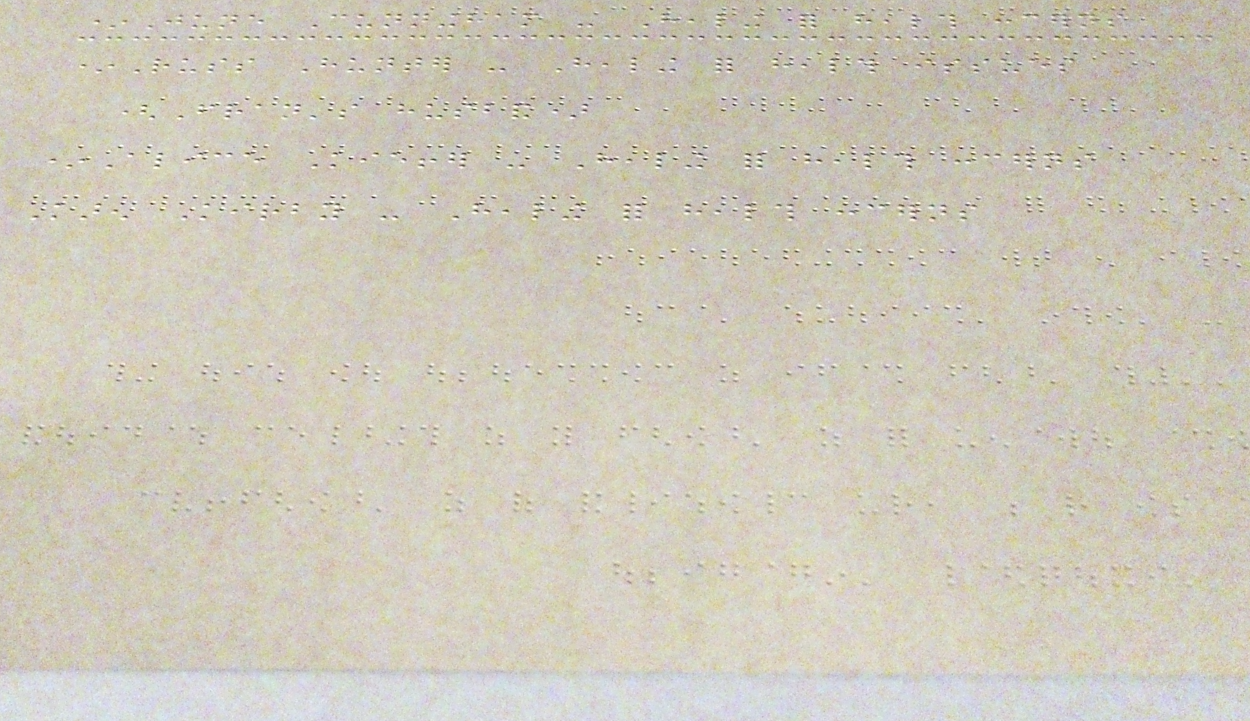*June Cunningham - Healing for health concerns
*Russ Hunter - Healing for health issues
(Fran's husband)
*Alice Kieffer - Healing for health concerns
Karen Kirby - Healing for health concerns
